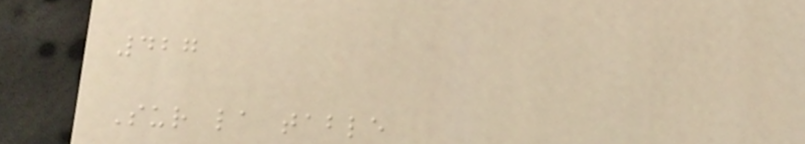427
Sur la table
